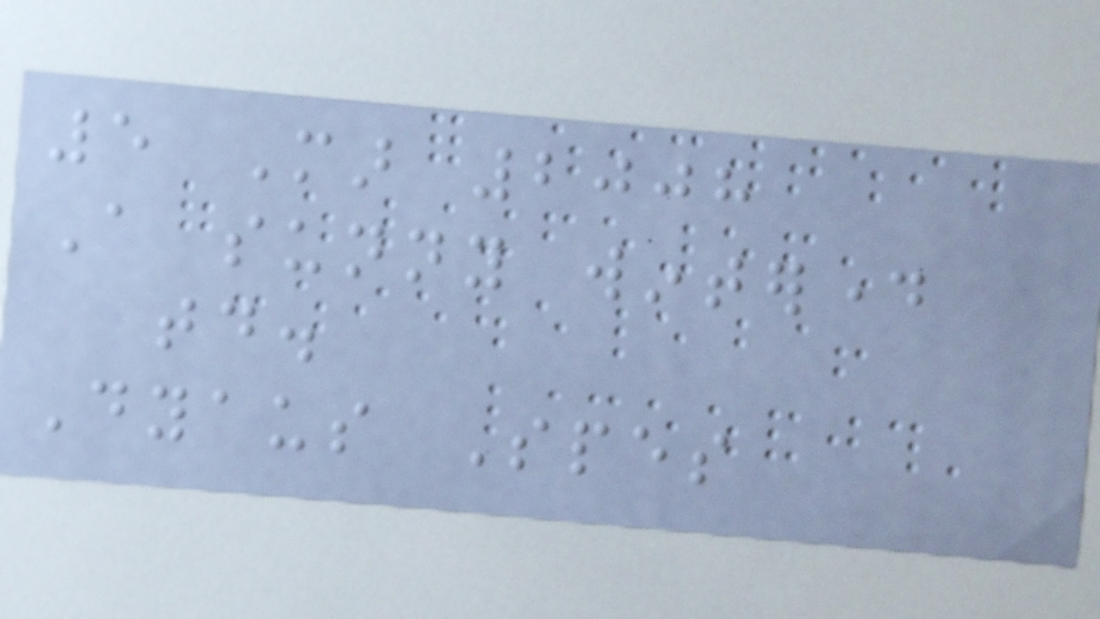5 Mar 2008
A sunny winterday
today.
Dyaus Spes
